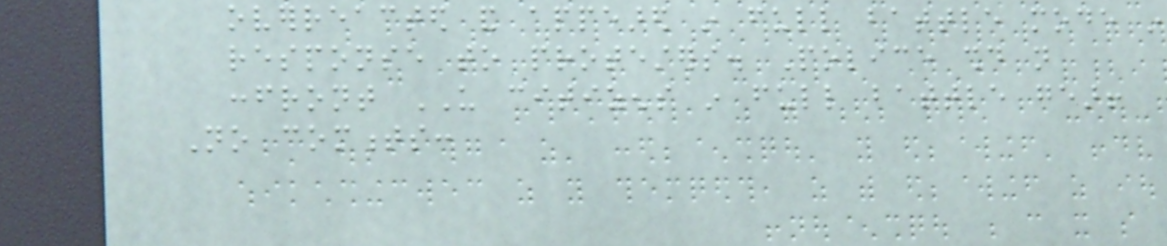overreacted and appeared in full battle mode in
response to protesters. Police should not
confront US citizens in full battle gear!
No comments:
